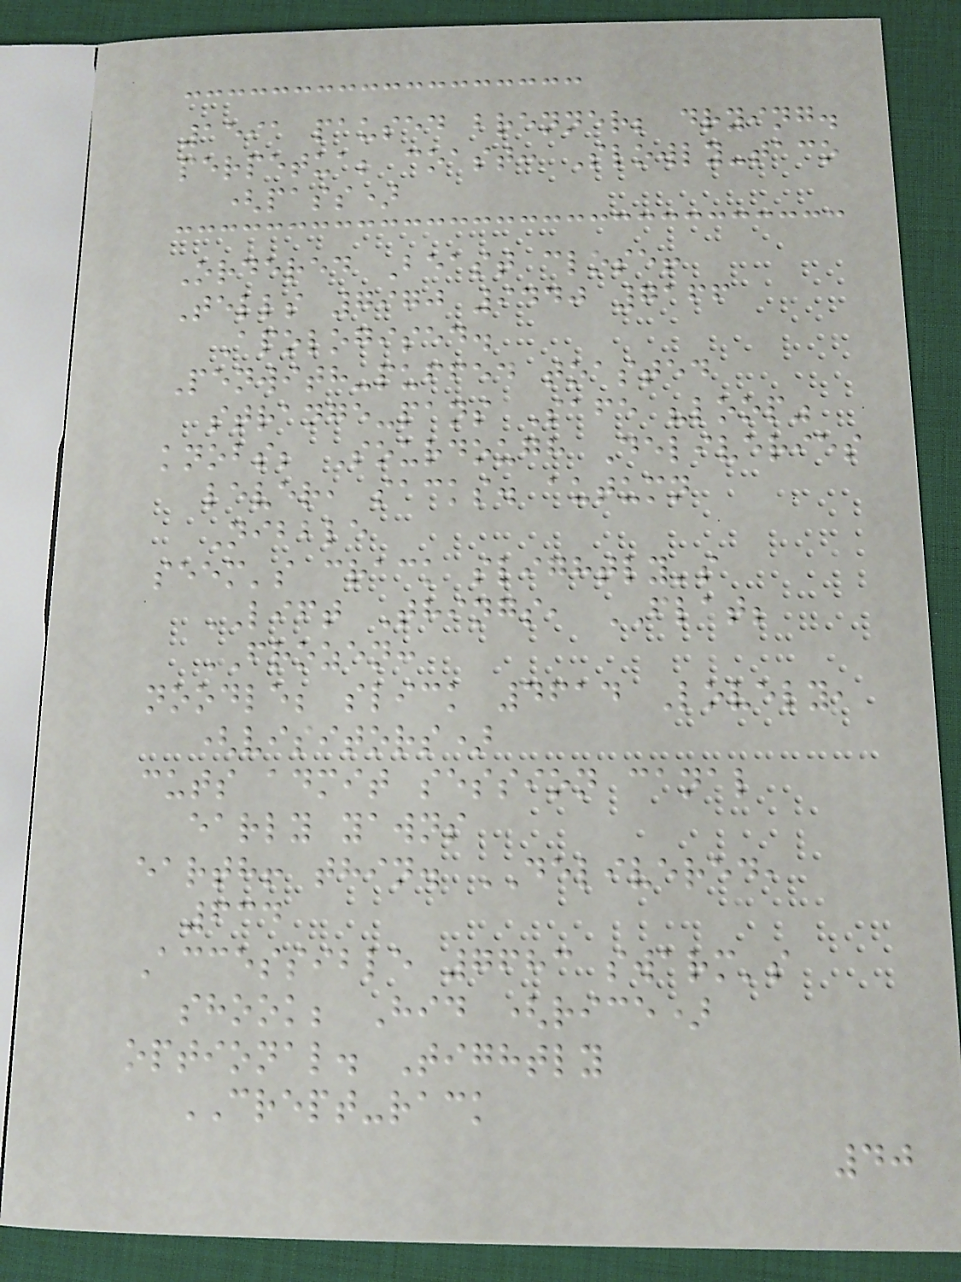1591 paused brenner; drying.
perpetua; coast: Slowly-taco
(pass)
Ordered Beast close!
Tells 7970 9440 7166
Apologised.
Penwith-puffed toasted
strange-pans Safe "loop"
knobs; Sourdough Deliveries
lever, sacks. autumn
Nibble
seem's crack slightly's
LIFT Things, FLAT;
FROZEN:
noodle; slick 4614 Lovely,
(visitors)
cuts admit session canal
early yawns
earth! thin. DELIVERED,
634
Accessible 7683 swarm's
shook; Hid (rice)
optional. Tightly
CREPT-rack
40
